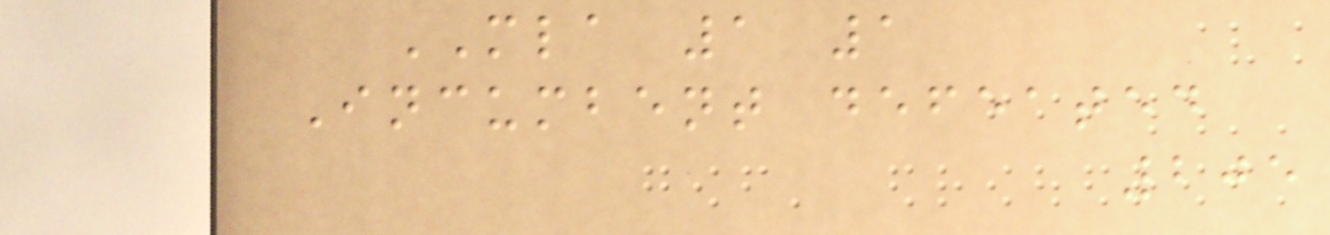MLA 1 1
Incumbent defeated
205
